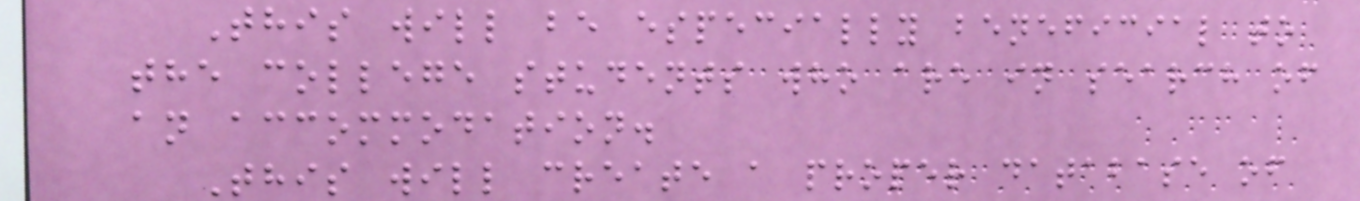This will be especially beneficial to
the college students who are in search of
an accommodation.
This will create a proper database of
